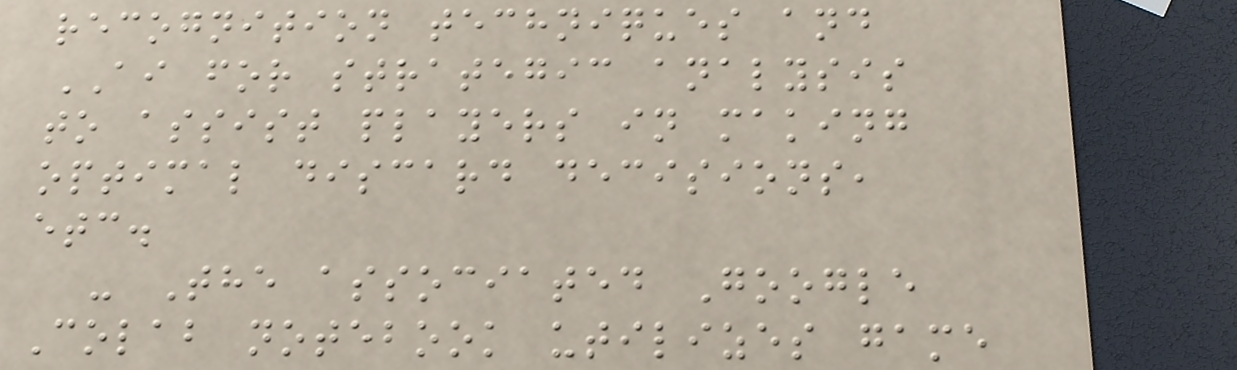recognition techniques and
AI for strategic analysis
to assist players in making
optimal discard decisions,
etc.
- The associated Google
Colab notebook utilizes game
